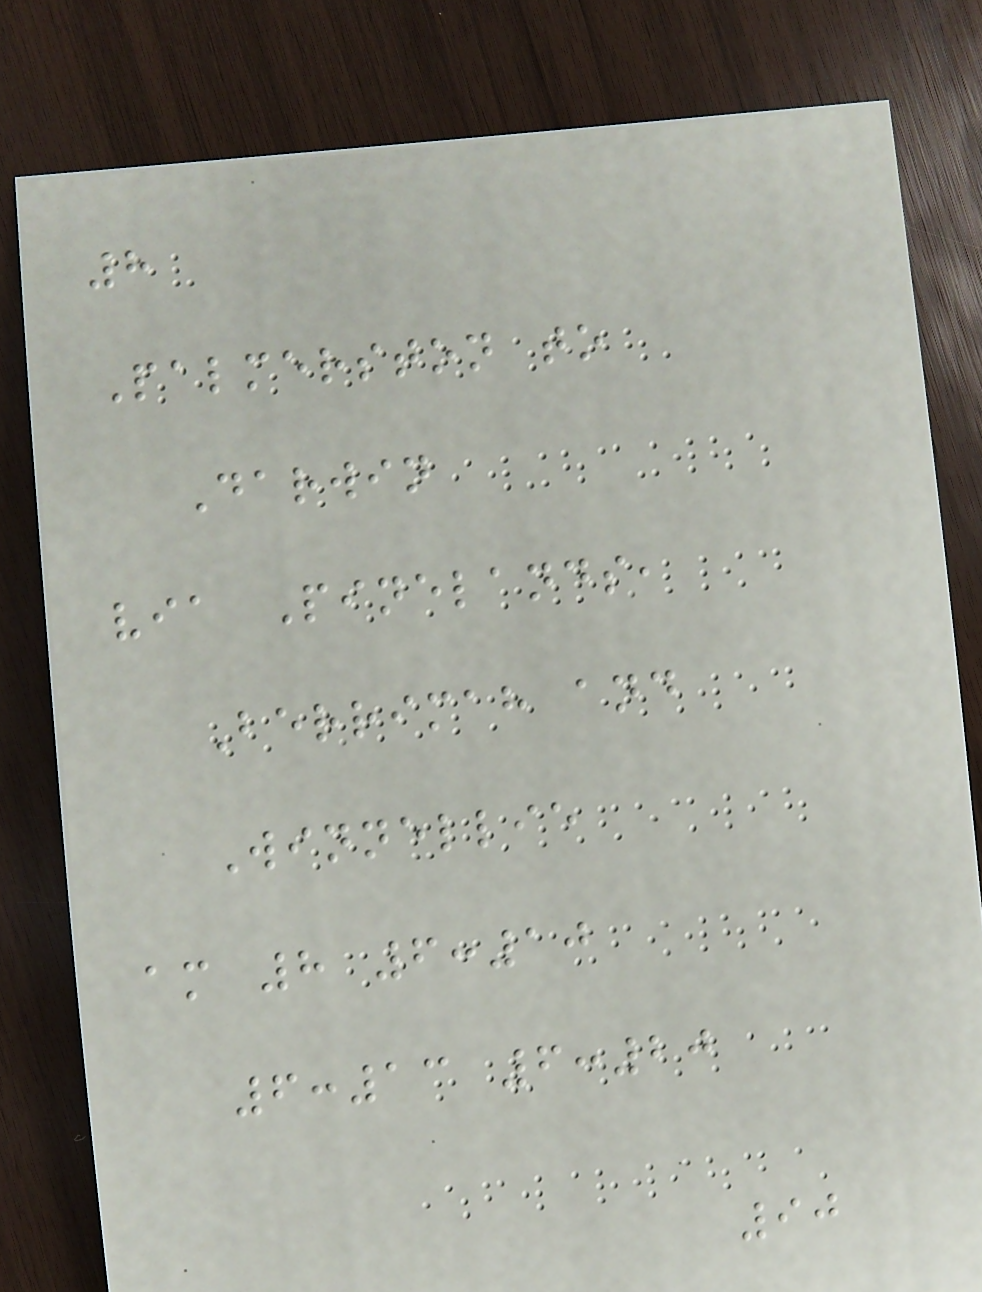8
Palmerston to
Darwin
via Pinelands,
Berrimah and
Winnellie
am 8 6:10
6:13 6:20
90
